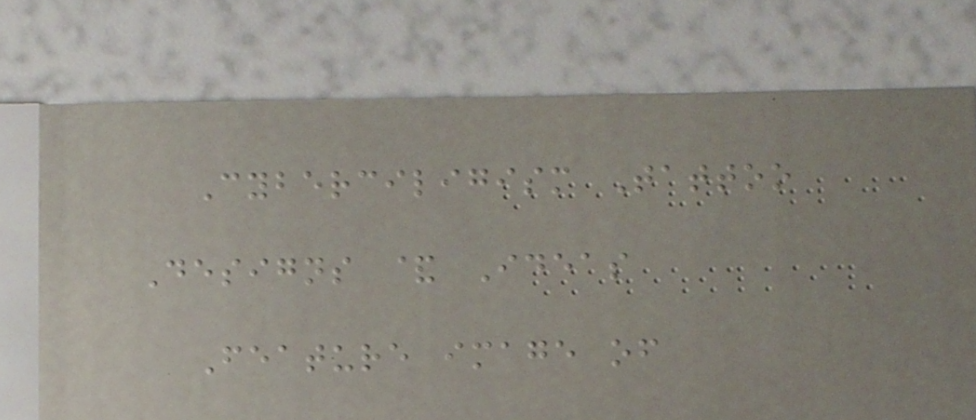Cyberciligism Tattoo
Designs & Ideas
Feature image of
